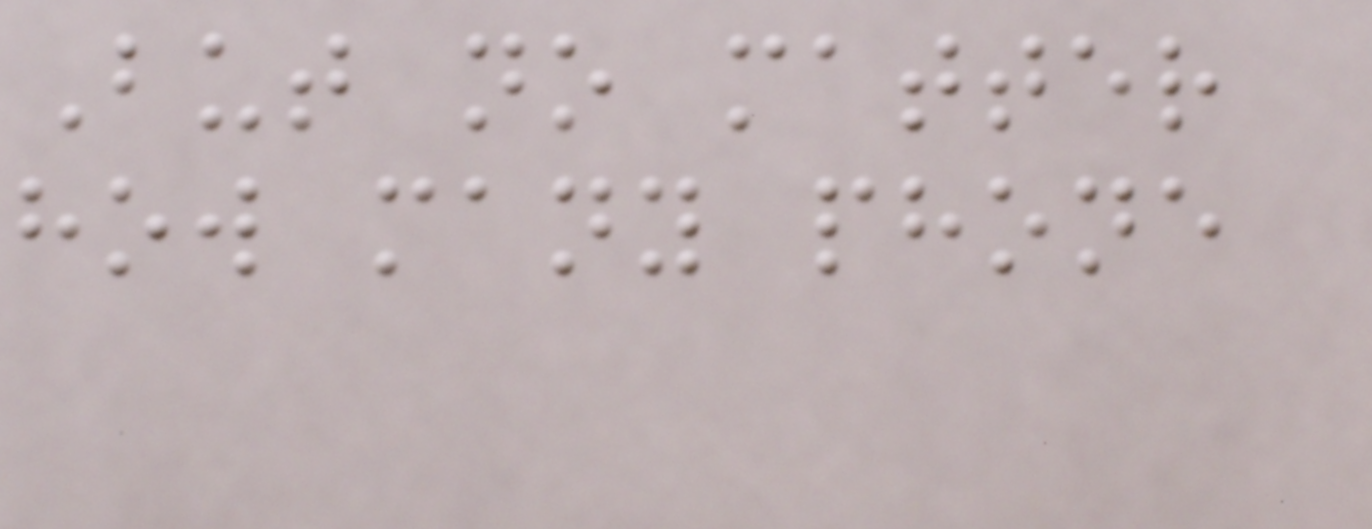But no matter
how many phone
